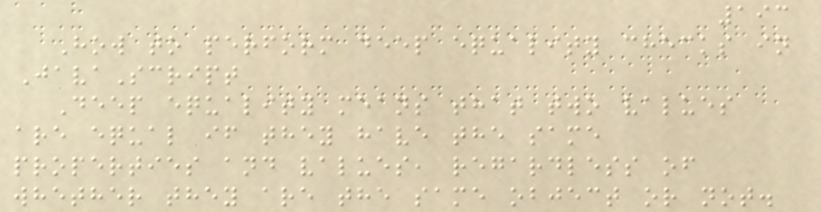193
How to perform deep equality checks in
JavaScript
Deep equality means that two values
are equal if they have the same
properties and values, regardless of
whether they are the same object or not.
